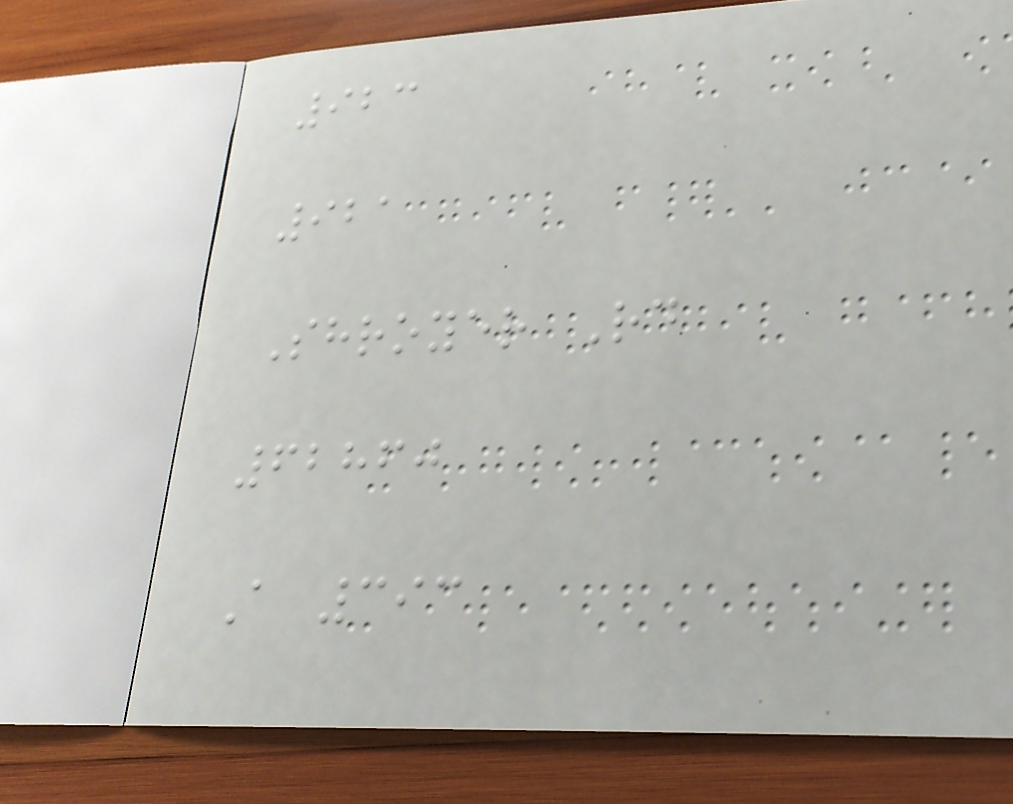923
921
Shroyer Rd
62860
A 393
